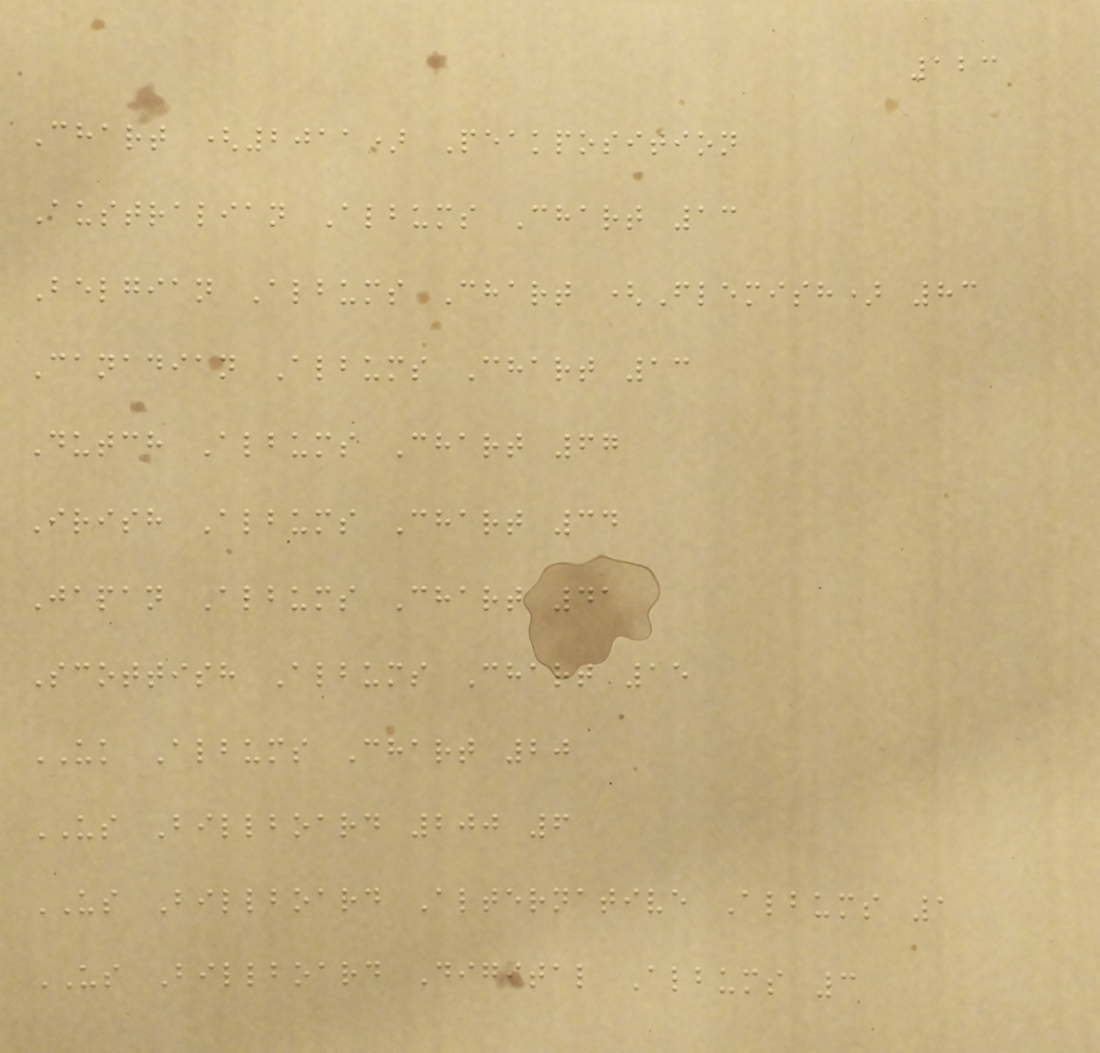123
Chart (2011) Peakposition
Australian Albums Chart 13
Belgian Albums Chart (Flemish) 83
Canadian Albums Chart 13
Dutch Albums Chart 67
Irish Albums Chart 34
Japan Albums Chart 41
Scottish Albums Chart 15
UK Albums Chart 20
US Billboard 200 6
US Billboard Alternative Albums 1
US Billboard Digital Albums 3
